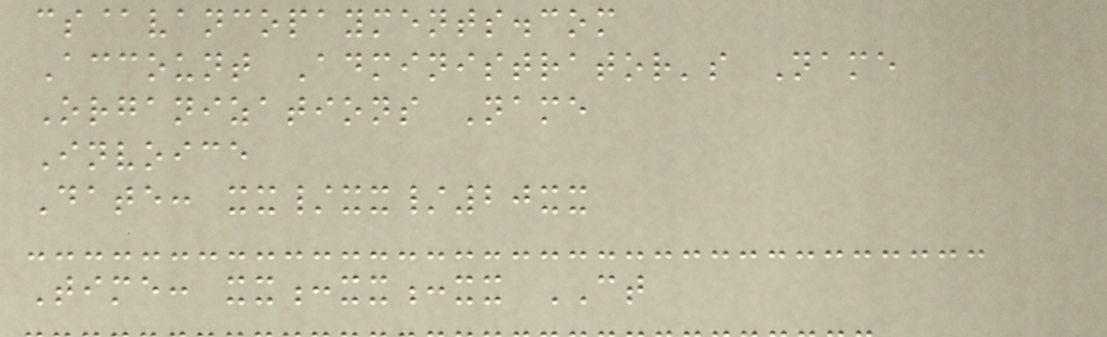cs@vancopayments.com
Account Administrator's Name
Organizations Name
Invoice
Date: xx/xx/20xx
Time: xx:xx:xx CT
